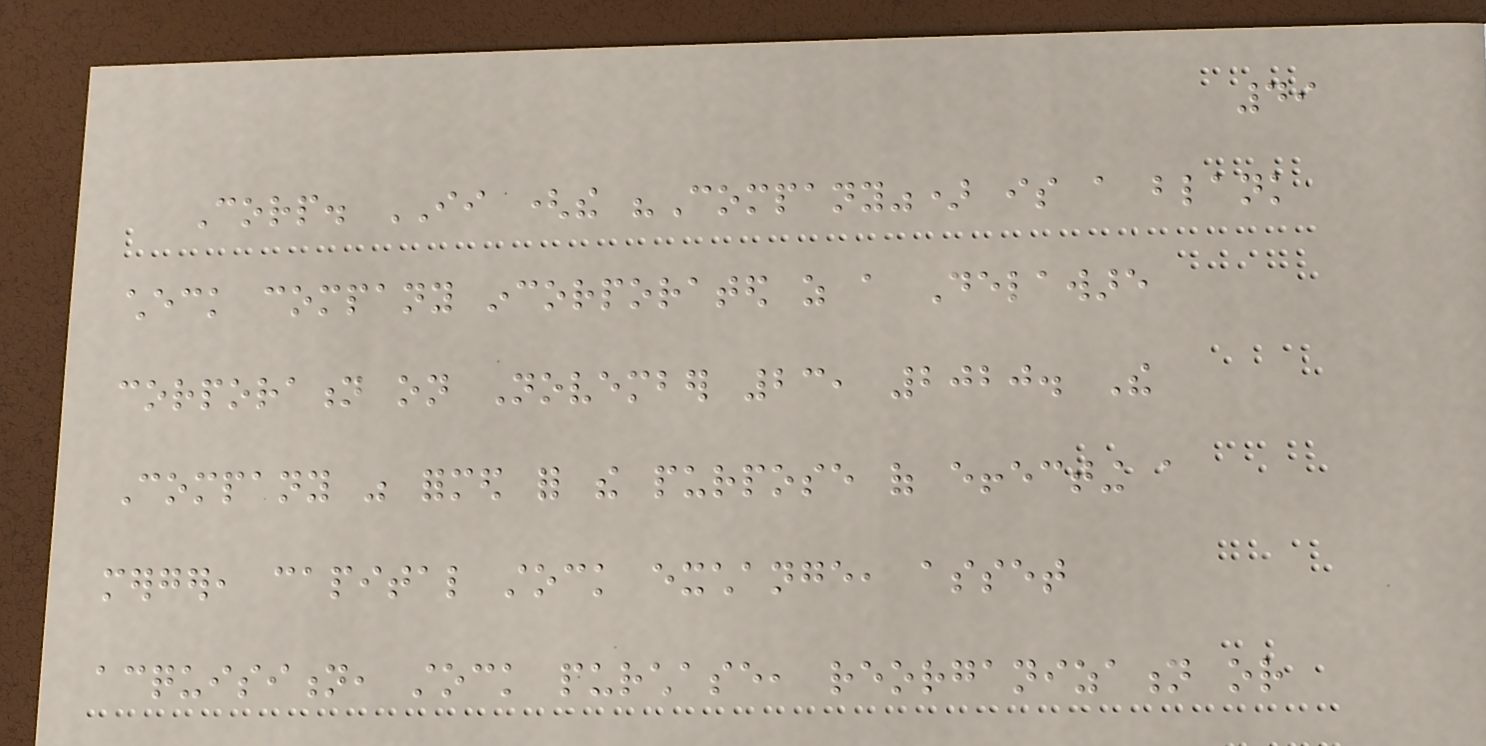49
Corp. II (the "Company") is a blank
check company incorporated as a Delaware
corporation on November 23, 2020. The
Company was formed for the purpose of effecting a
merger, capital stock exchange, asset
acquisition, stock purchase, reorganization or
